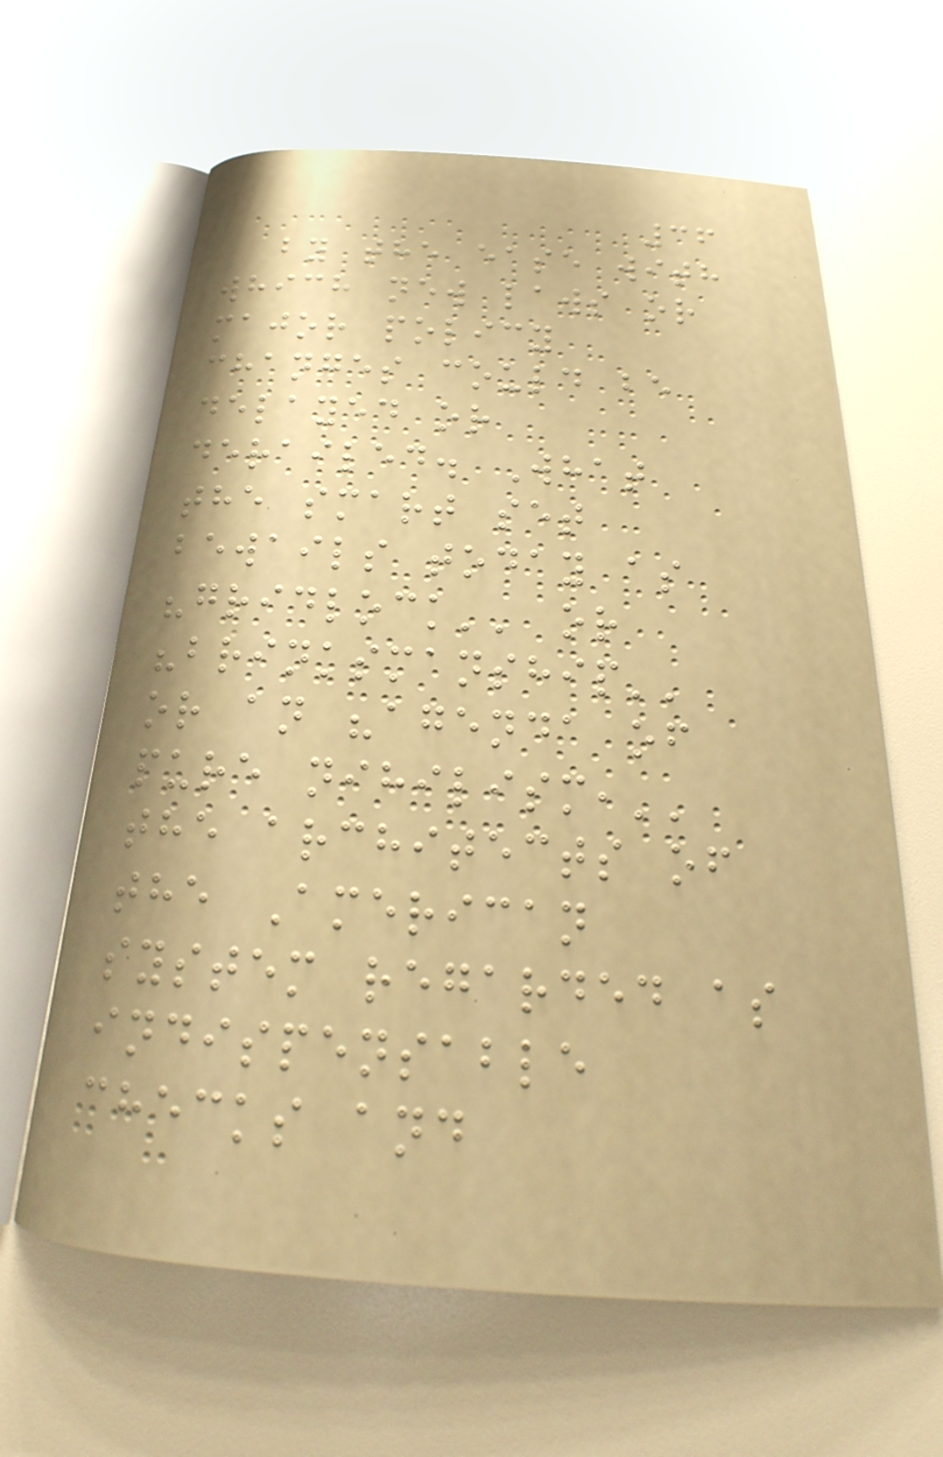36
by the ease with
which new laws or
major policy
changes could be
delayed or
derailed. What
the smart set
bewails today as
"gridlock'' or
"brinksmanship''
or an "agenda of
pure nihilism,''
the architects of
the American
system regarded as
indispensable
checks and
